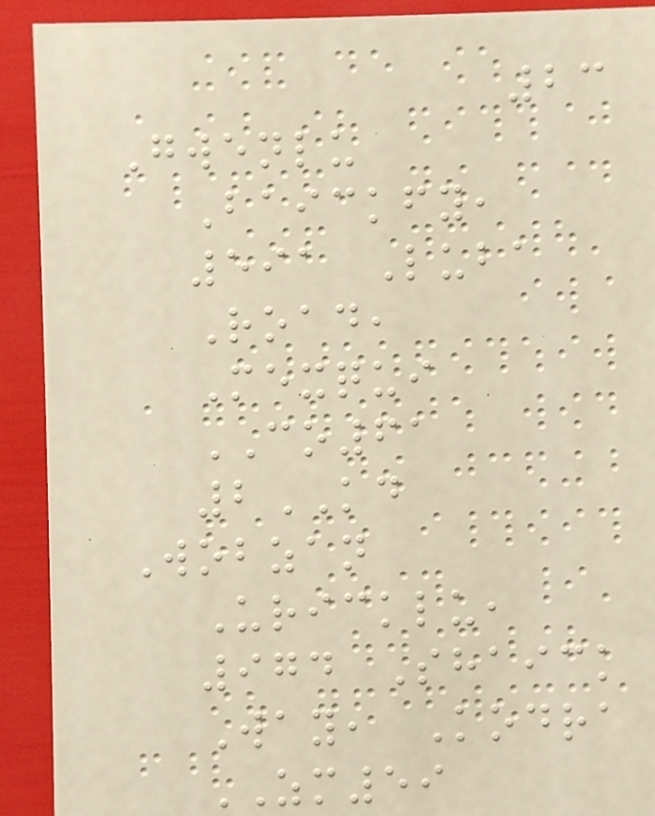23
Gwenlu
Baickfy,
591 Luba
Road,
Mexqui
CO61
2KD
Wobzan
Uricklu,
974 Shaick
Way, Kodra
ZM59
